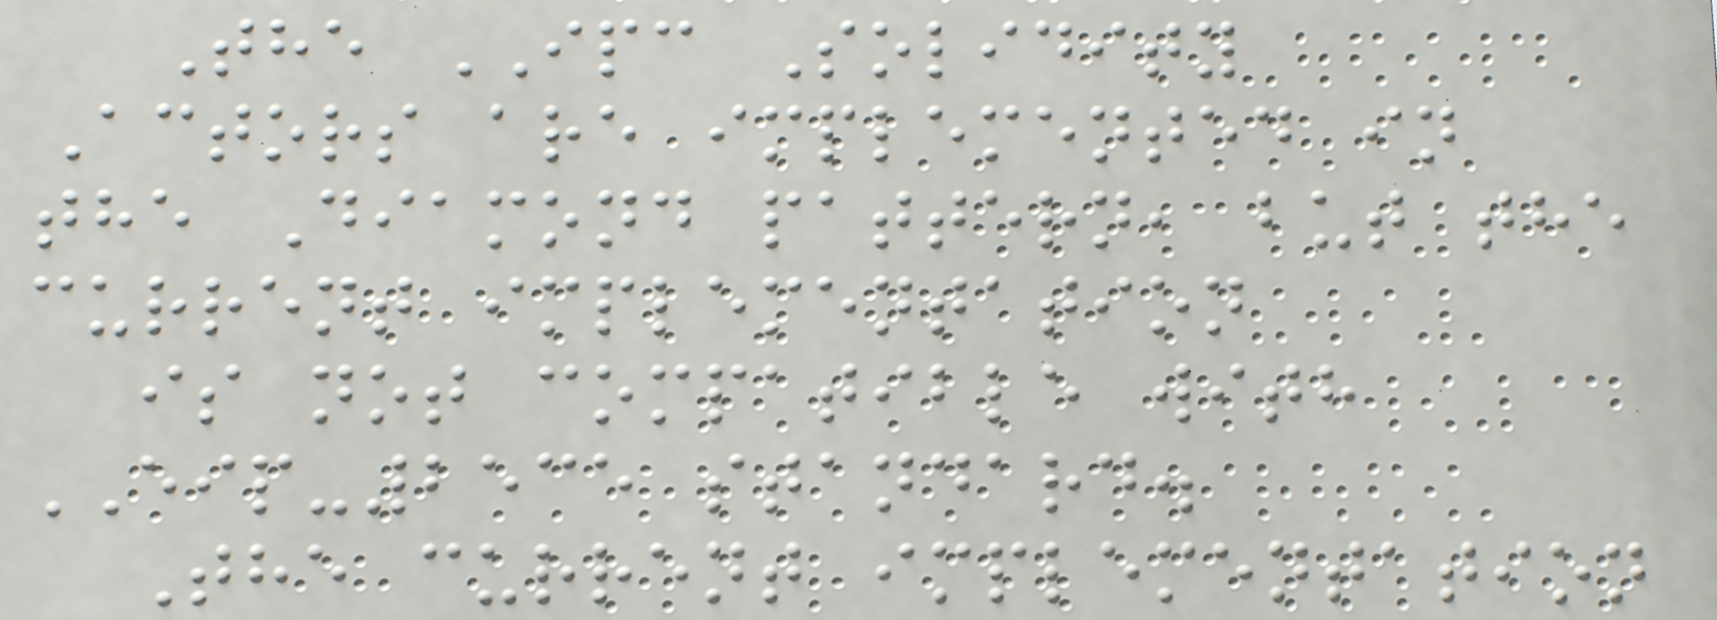The IPC Solidity
Actors are implemented in
the Diamond pattern, but the
current implementation
is not compatible with
EIP-2535 standard.
The current implementation
